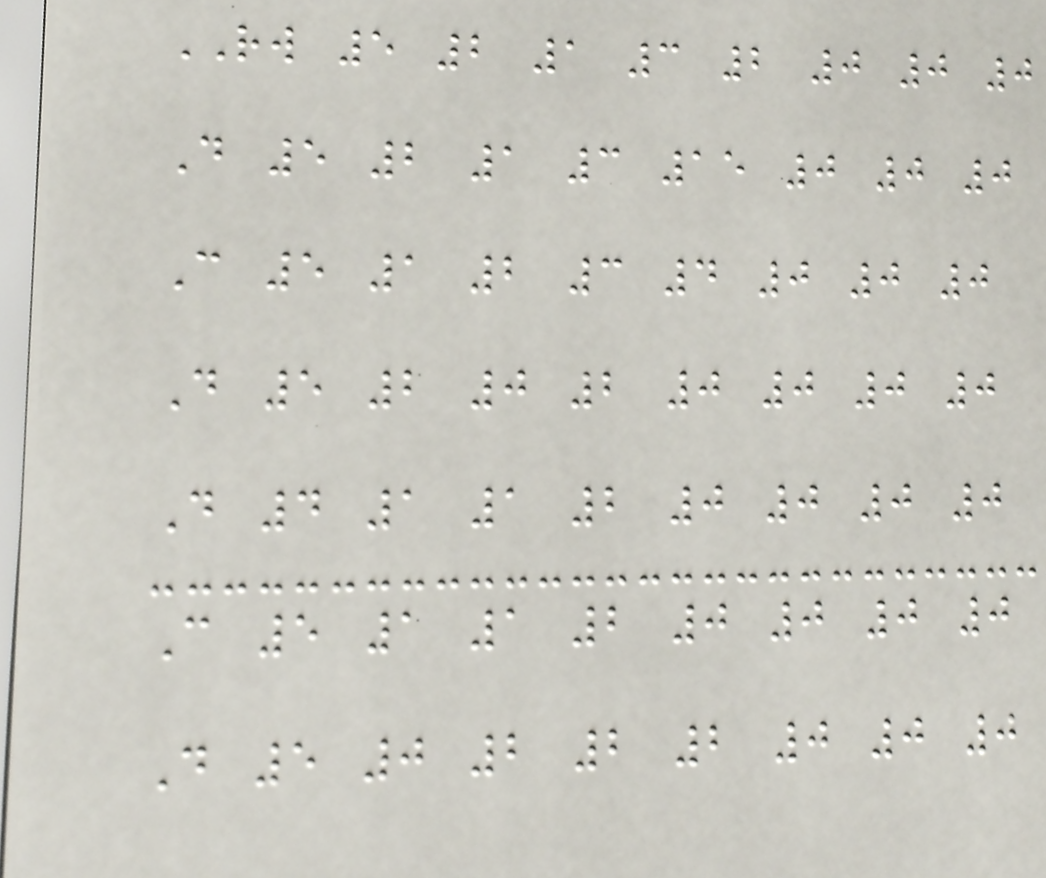RW 5 2 1 3 2 0 0 0
D 5 2 1 3 15 0 0 0
C 5 1 2 3 4 0 0 0
D 5 2 0 2 0 0 0 0
D 4 1 1 2 0 0 0 0
C 5 1 1 2 0 0 0 0
D 5 0 2 2 2 0 0 0
